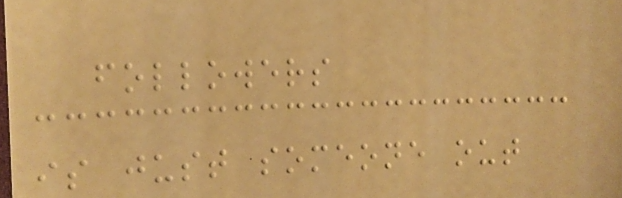followers
is just someone out
